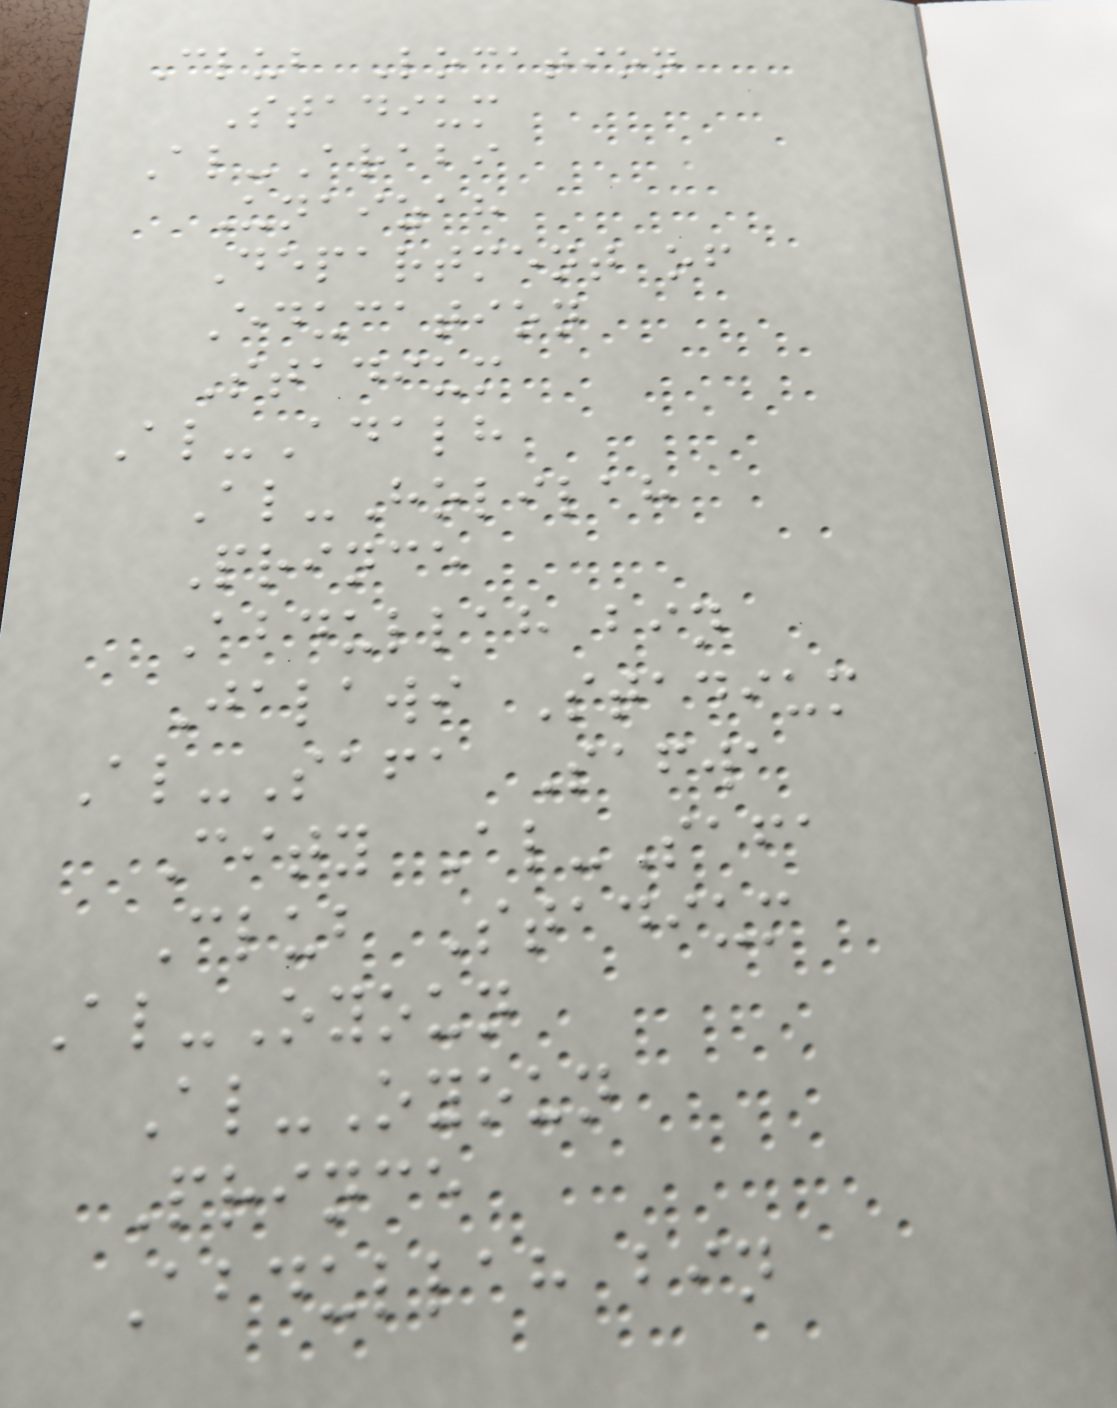Club Location
Stadium
Al-Arabi
Unaizah
Department of
Education
Stadium
Al-Adalh
Al-Holilah
Prince
Abdullah bin
Jalawi Stadium
Al-Safa Safwa
City Al-Safa
Club Stadium
Al-Oyoun
Al-Oyoun
Prince
Abdullah bin
